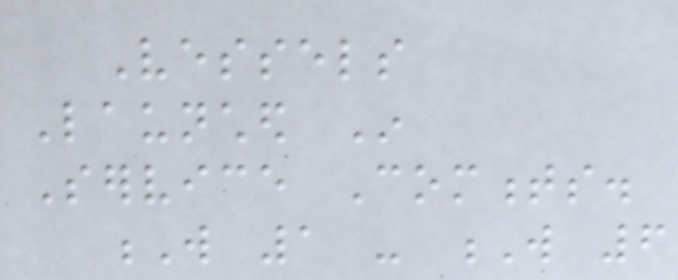Vessels
Launched In
Service Comments.
W 1 - W 6
